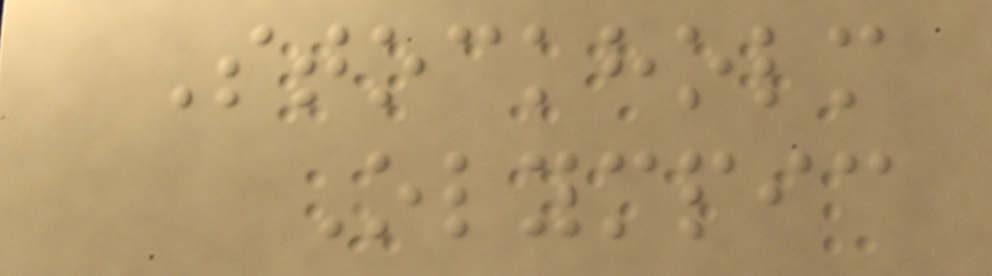Stockholm
Olympic
